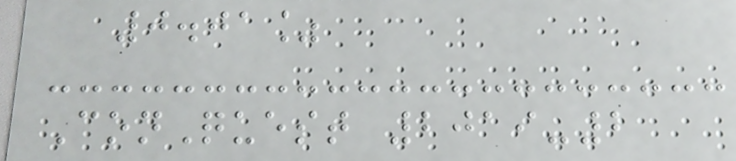0.01%
ConQuest 2019-2
